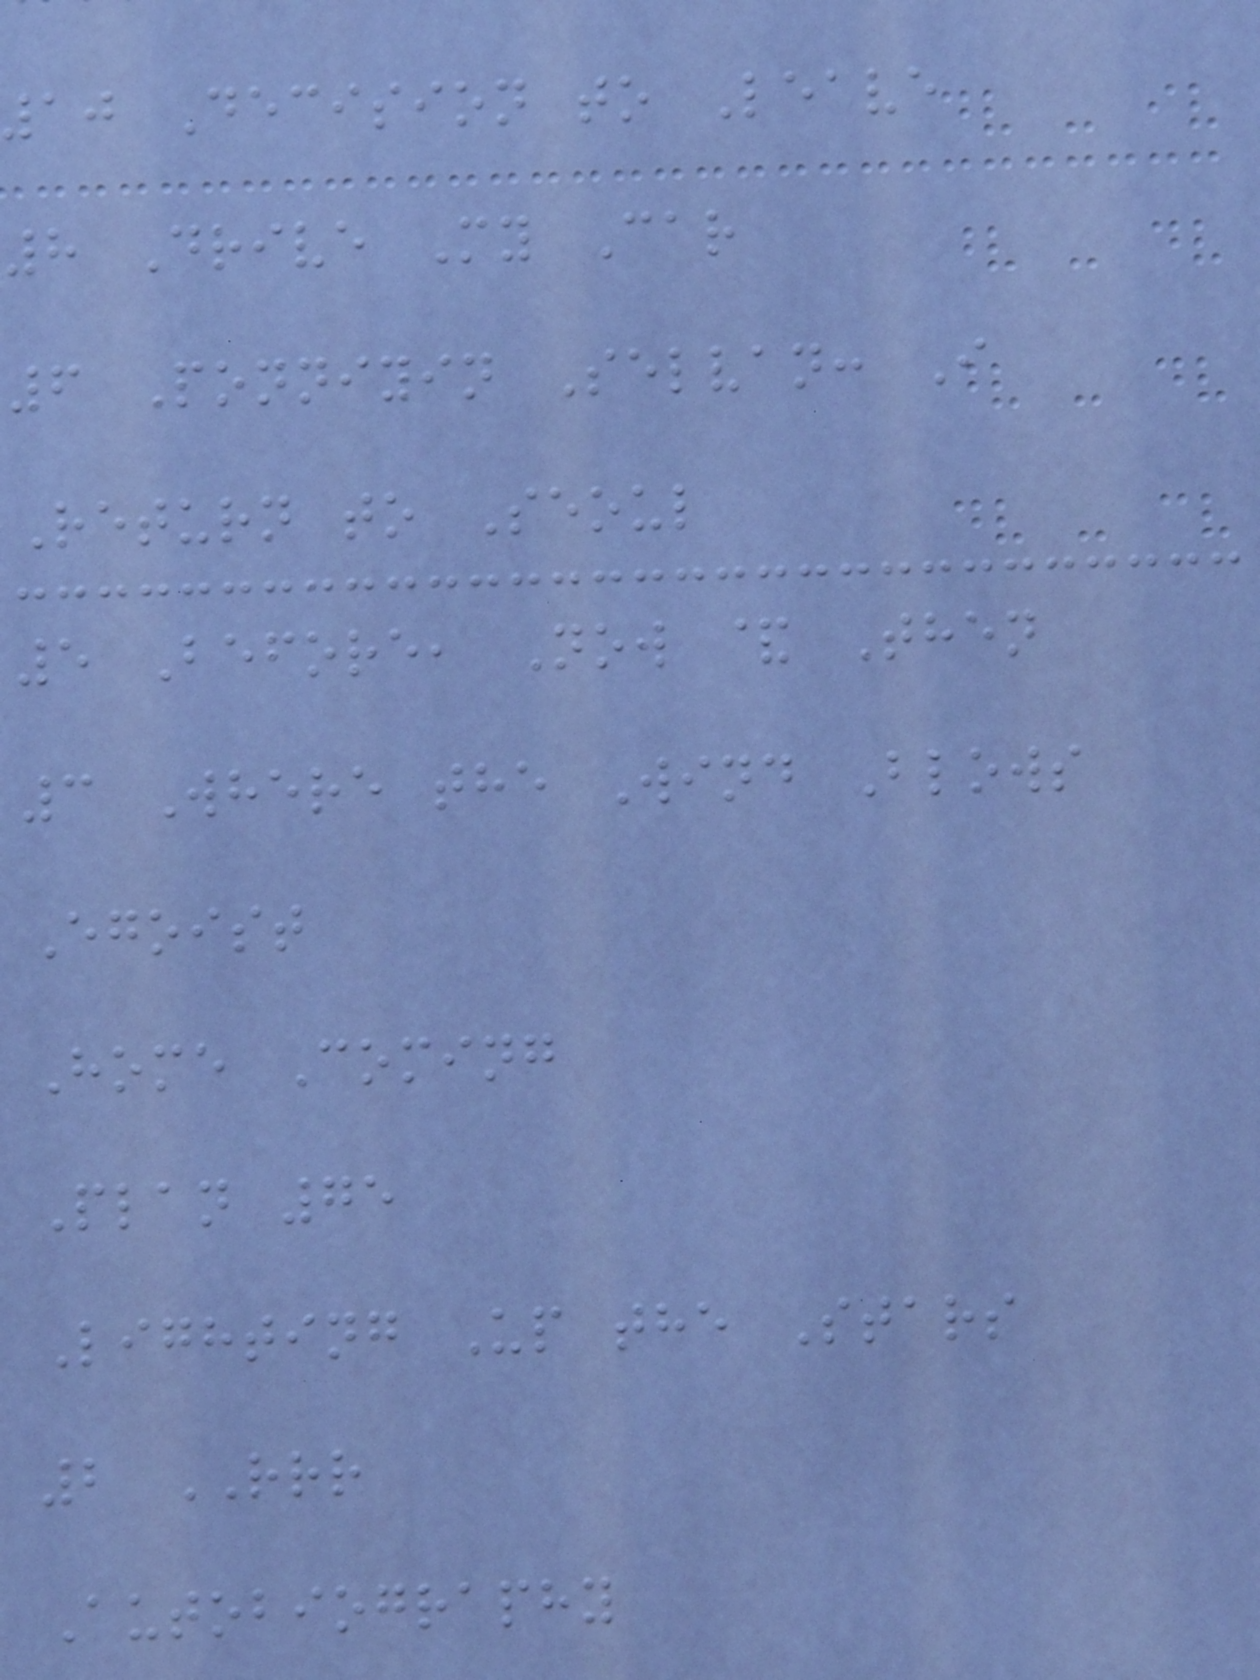aj Decision to Leave
8 Drive My Car
6 Ponniyin Selvan: I
Return to Seoul
5 Before, Now & Then
3 Where the Wind Blows
Egoist
Home Coming
Plan 75
Lighting Up the Stars
2 RRR
Autobiography
